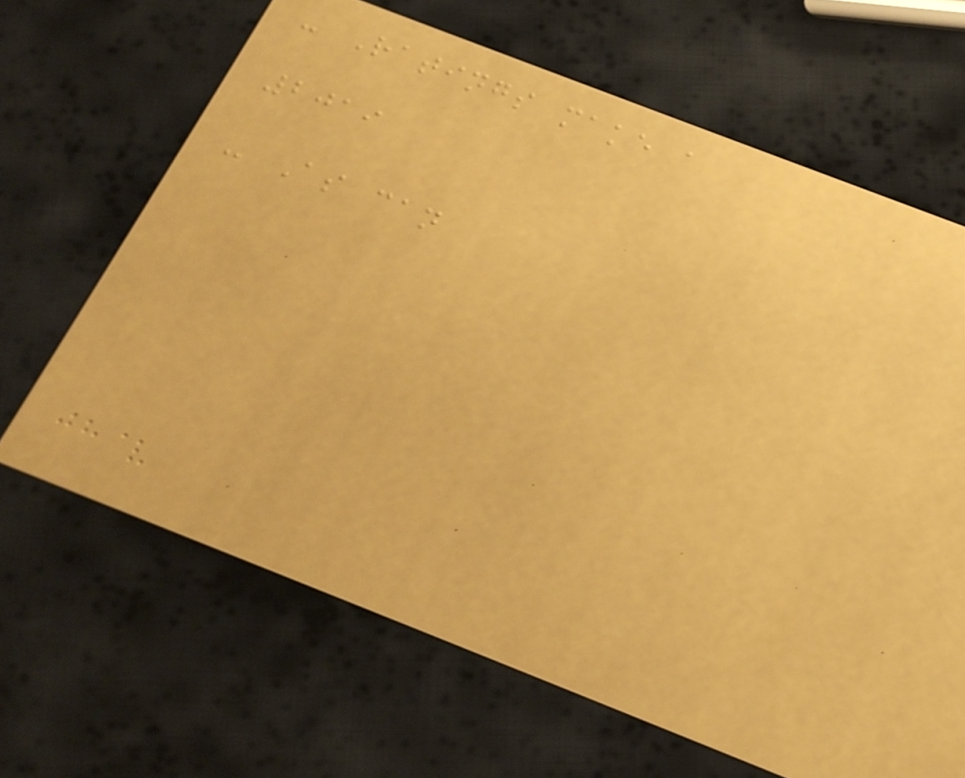- Ratings make a
2019
- As can
